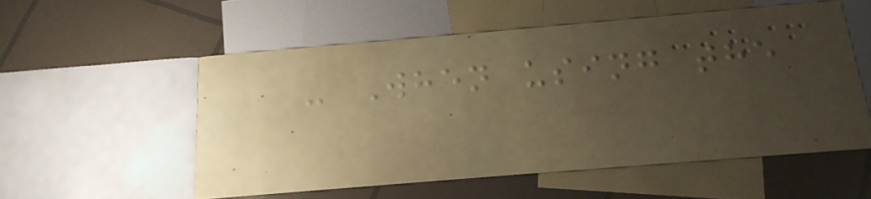- When using the
